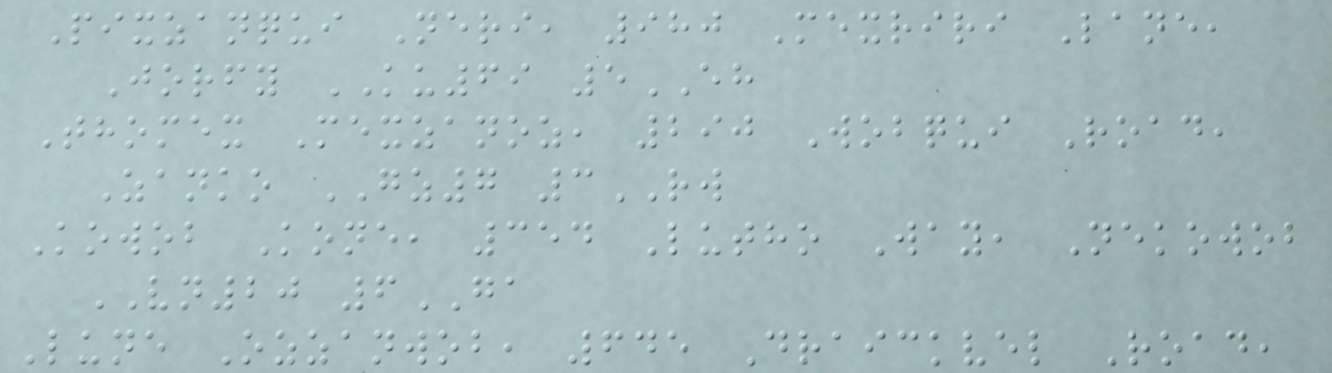Pixzanqui Neri, 980 Mexriri Lane,
Jorfy KU69 5EH
Thomex Mexzanoz, 290 Wobqui Road,
Zanko GZ7 3RW
Kowob Kone, 354 Lutho Way, Nekowob
VN20 6GA
Lune Ozzanwob, 645 Draickvel Road,
